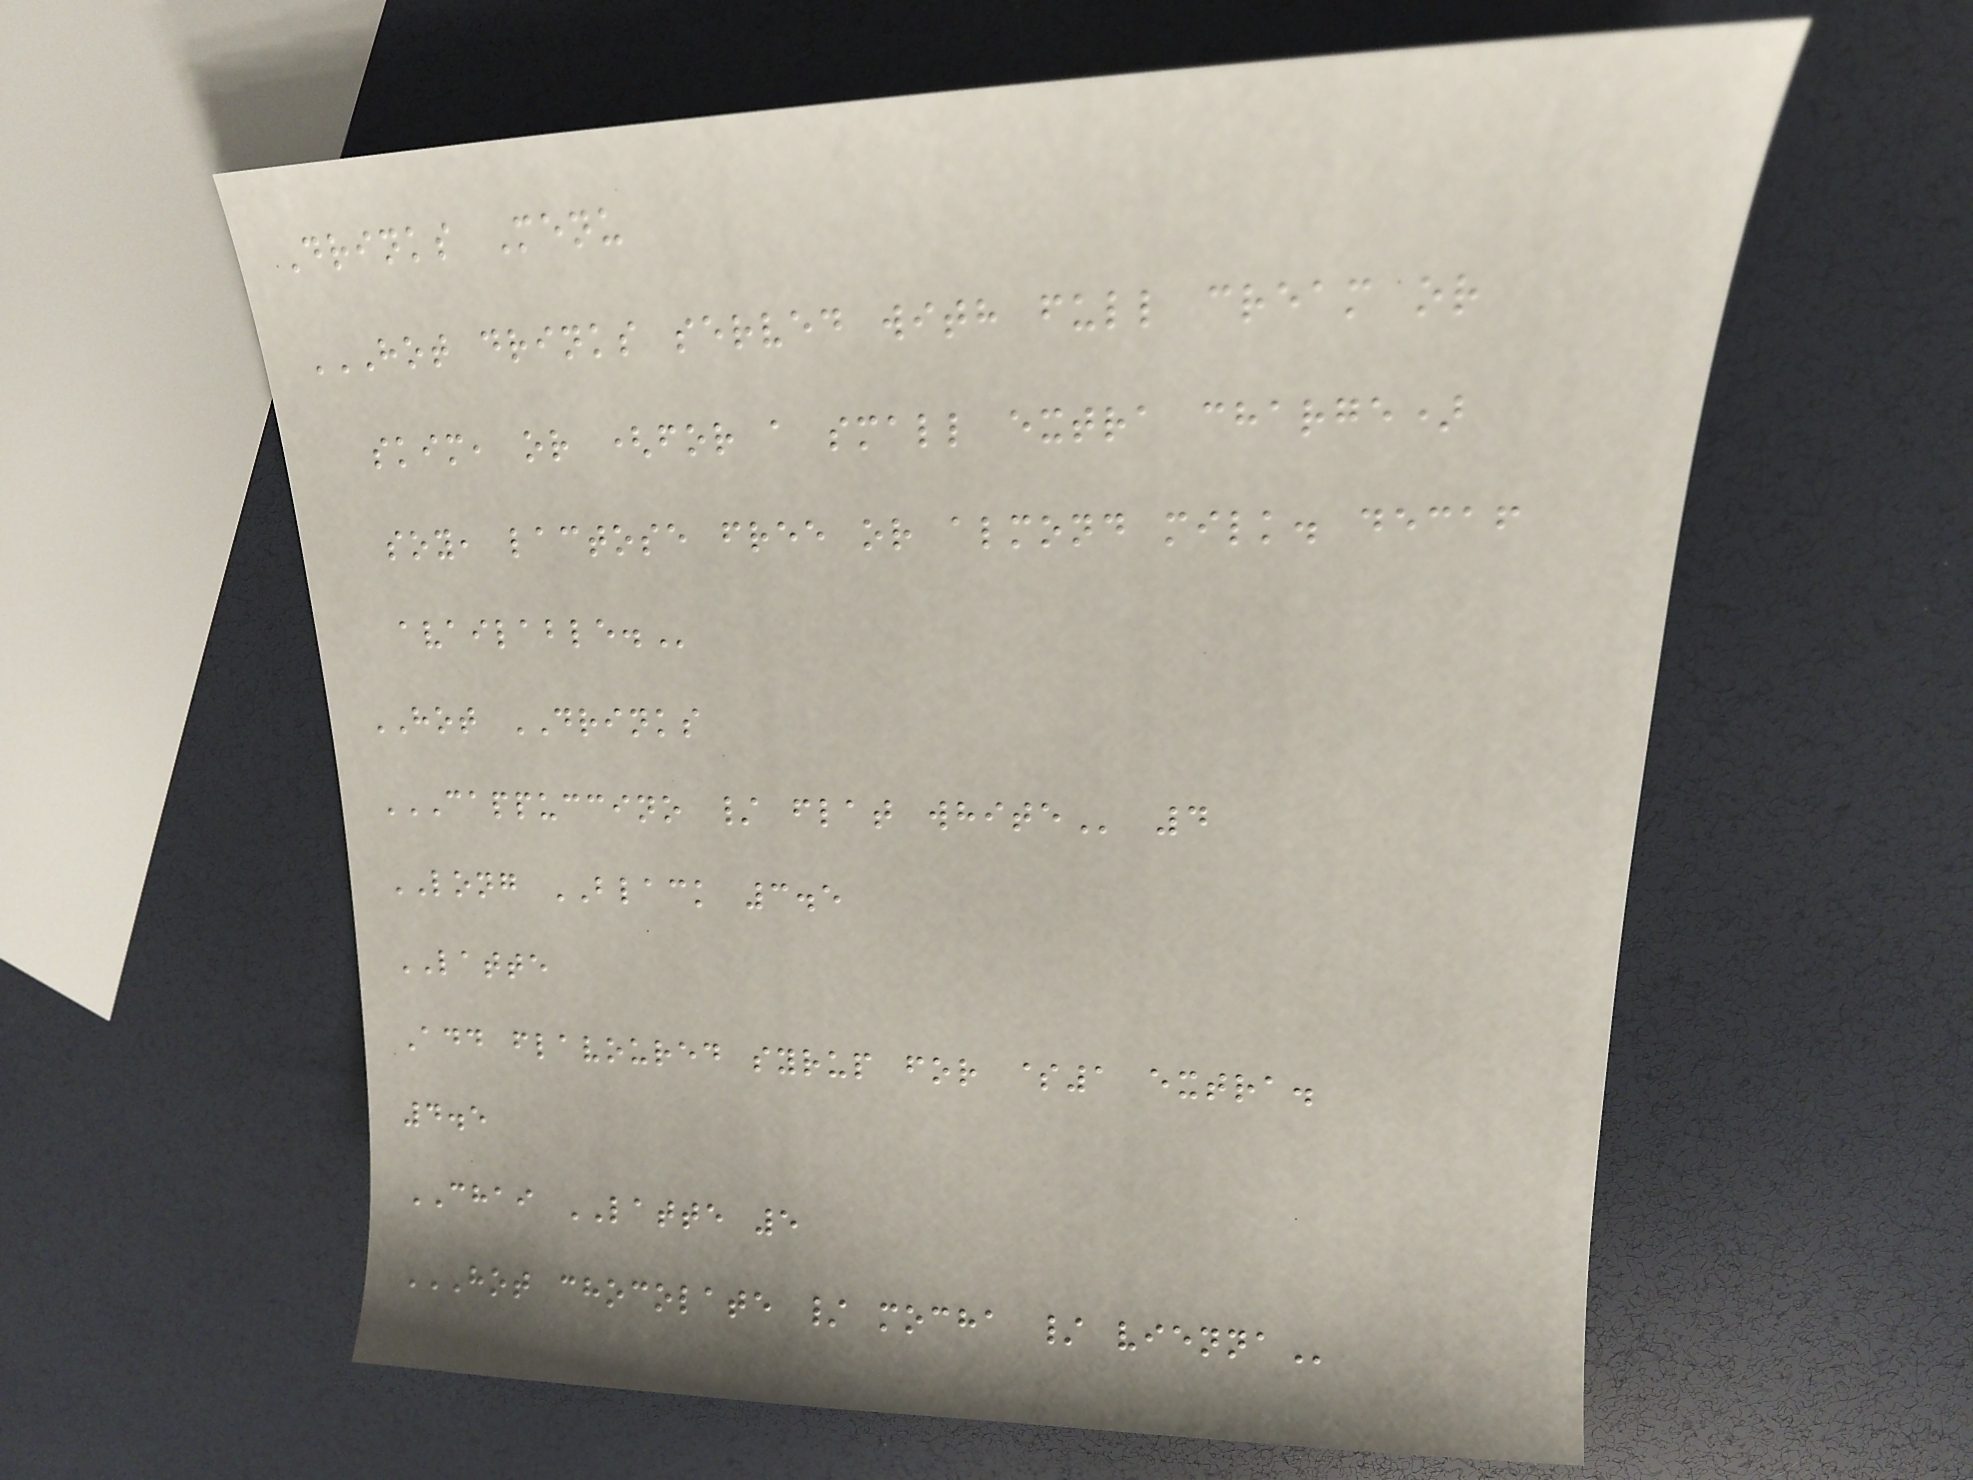Drinks Menu
HOT DRINKS SERVED WITH FULL CREAM OR
SKIM, OR (FOR A SMALL EXTRA CHARGE)
SOY, LACTOSE FREE OR ALMOND MILK. DECAF
AVAILABLE.
HOT DRINKS
CAPPUCCINO / FLAT WHITE 4
LONG BLACK 3.5
LATTE
Add flavoured syrup for $1 extra.
4.5
CHAI LATTE 5
HOT CHOCOLATE / MOCHA / VIENNA
